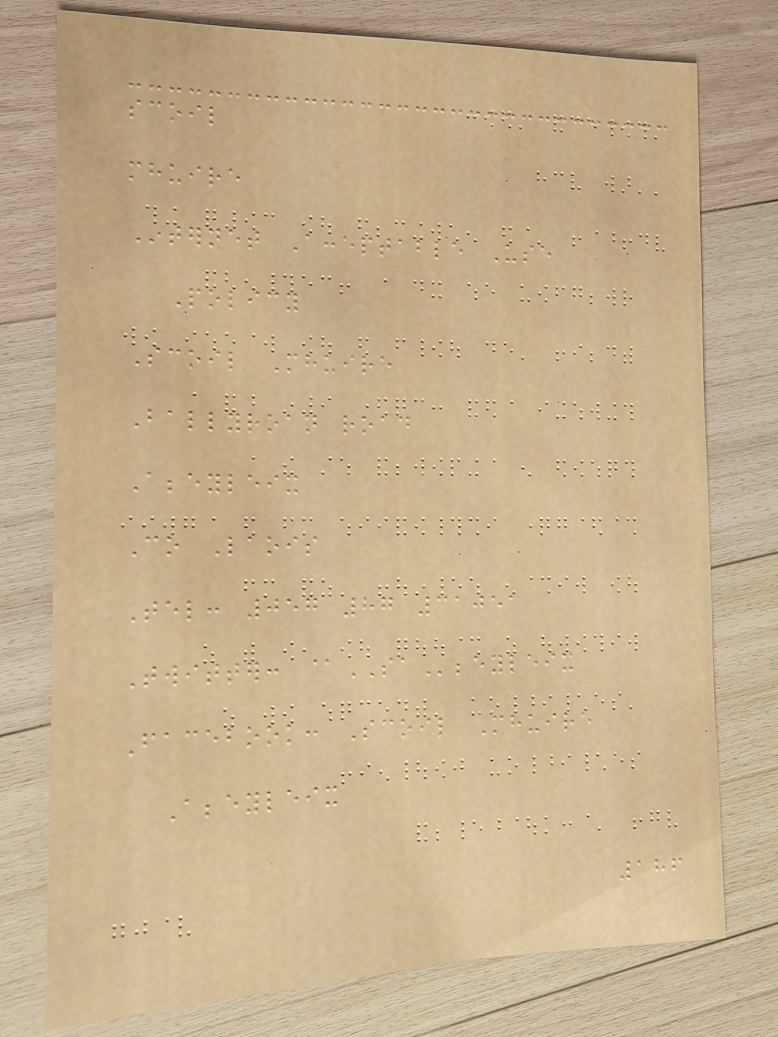scoil
mhuire
Internet Acceptable Use
Policy
Scoil Mhuire
Ballyroan road
Abbeyleix
Co Laois
Tel: 057 87 31051
Twitter: @SAbbeyleix
Facebook: Scoil Mhuire
Abbeyleix
186
